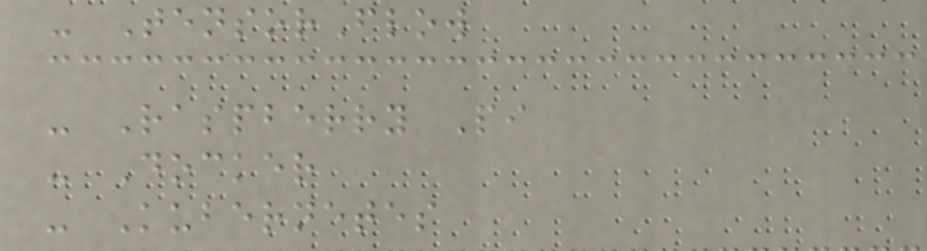- TensorFlow
- Raspberry Pi
- Docker
- Kubernetes
